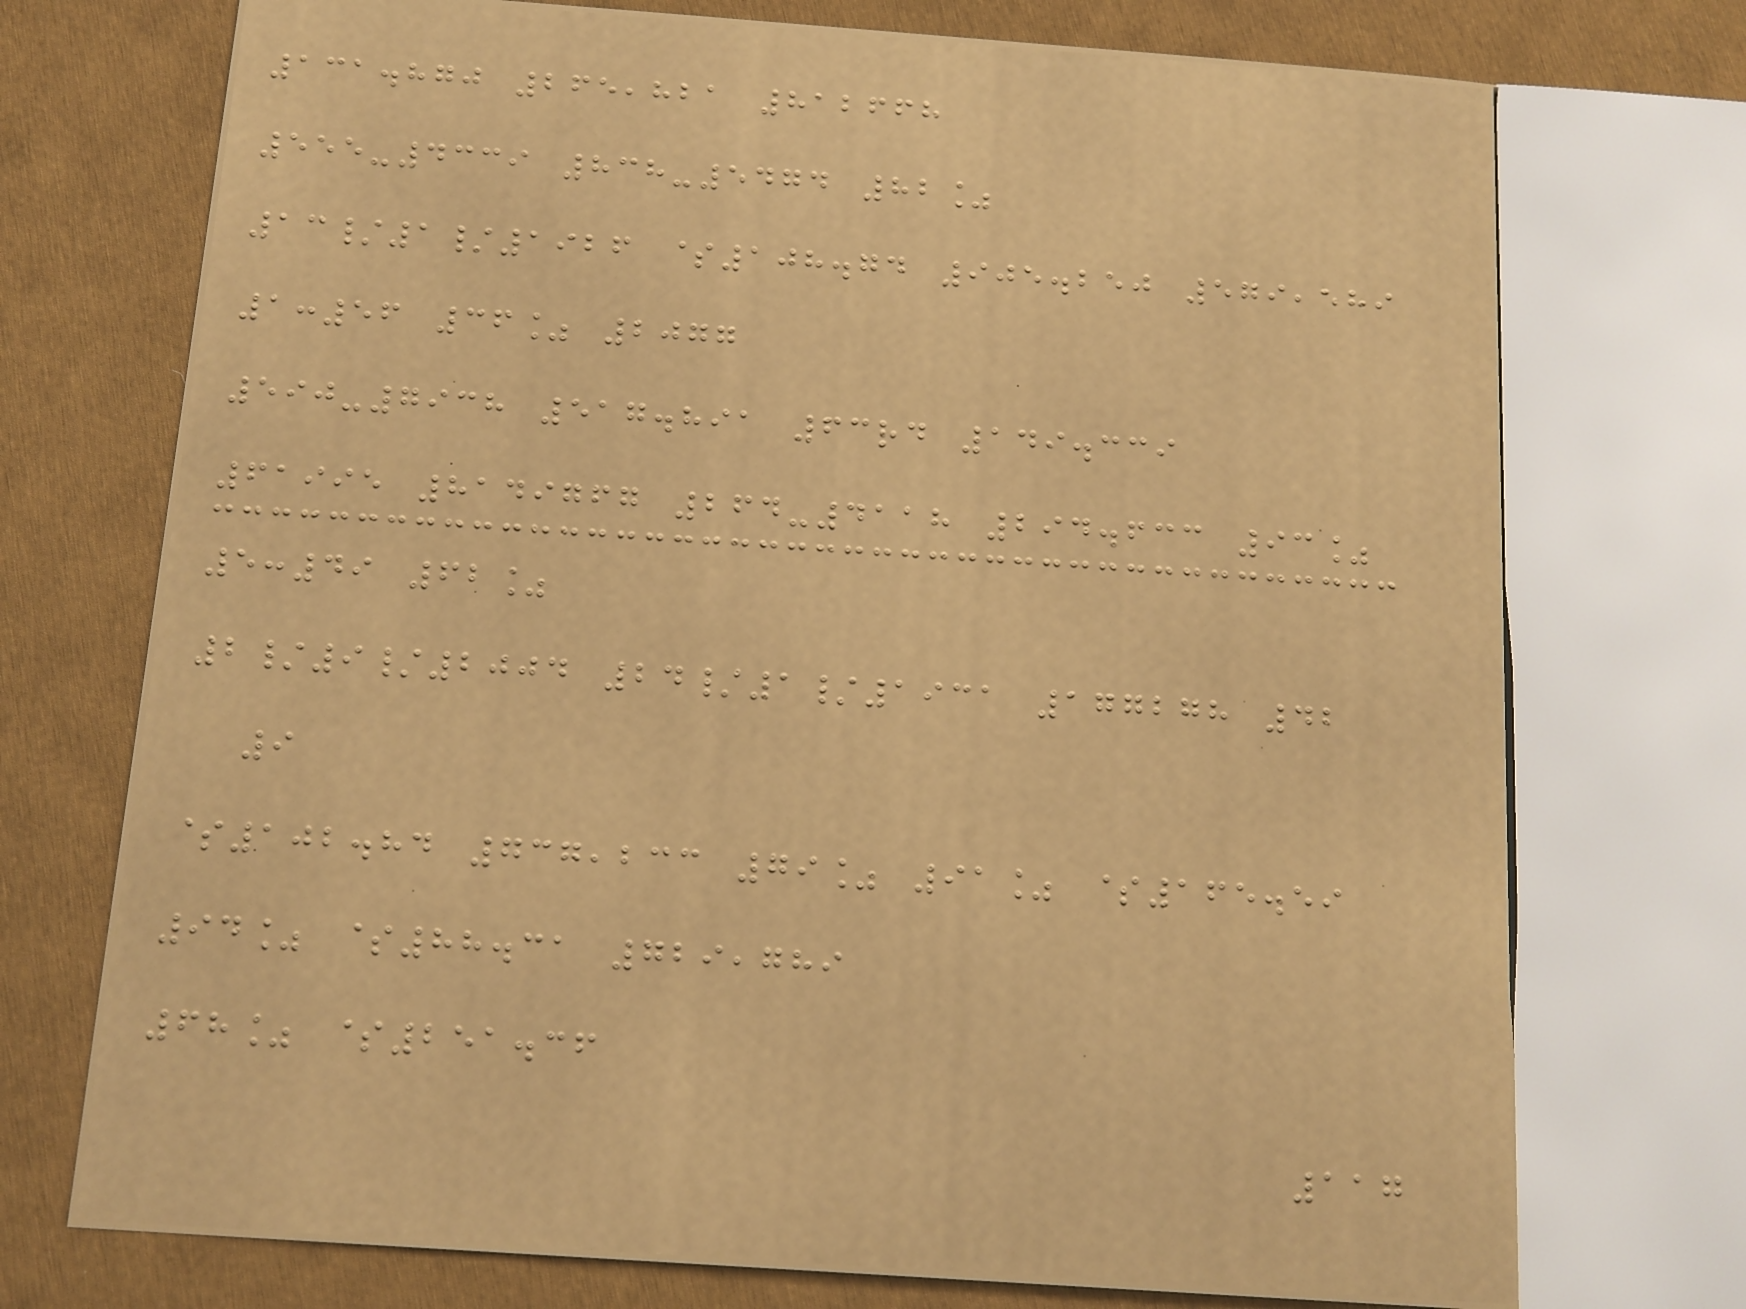131.870 265,821 812668
555-4339 838-5474 82%
13/1/1926 $108.74 905.250 579,589
1:56 36% 2077
590-7938 517.891 63rd 149.339
61995 8149767 264-4118 294.633 93%
5:49 62%
2/9/2004 24/1/1931 177278 42
9
$102.84 737,233 79% 91% $165.59
94% $88.31 729,789
68% $251.36
117
